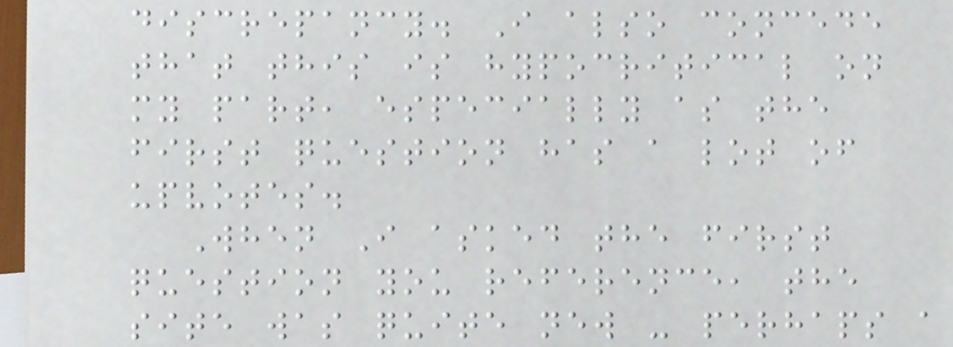discrepancy. I also concede
that this is hypocritical on
my part, especially as the
first question has a lot of
upvotes.
When I asked the first
question you reference, the
site was quite new - perhaps a
